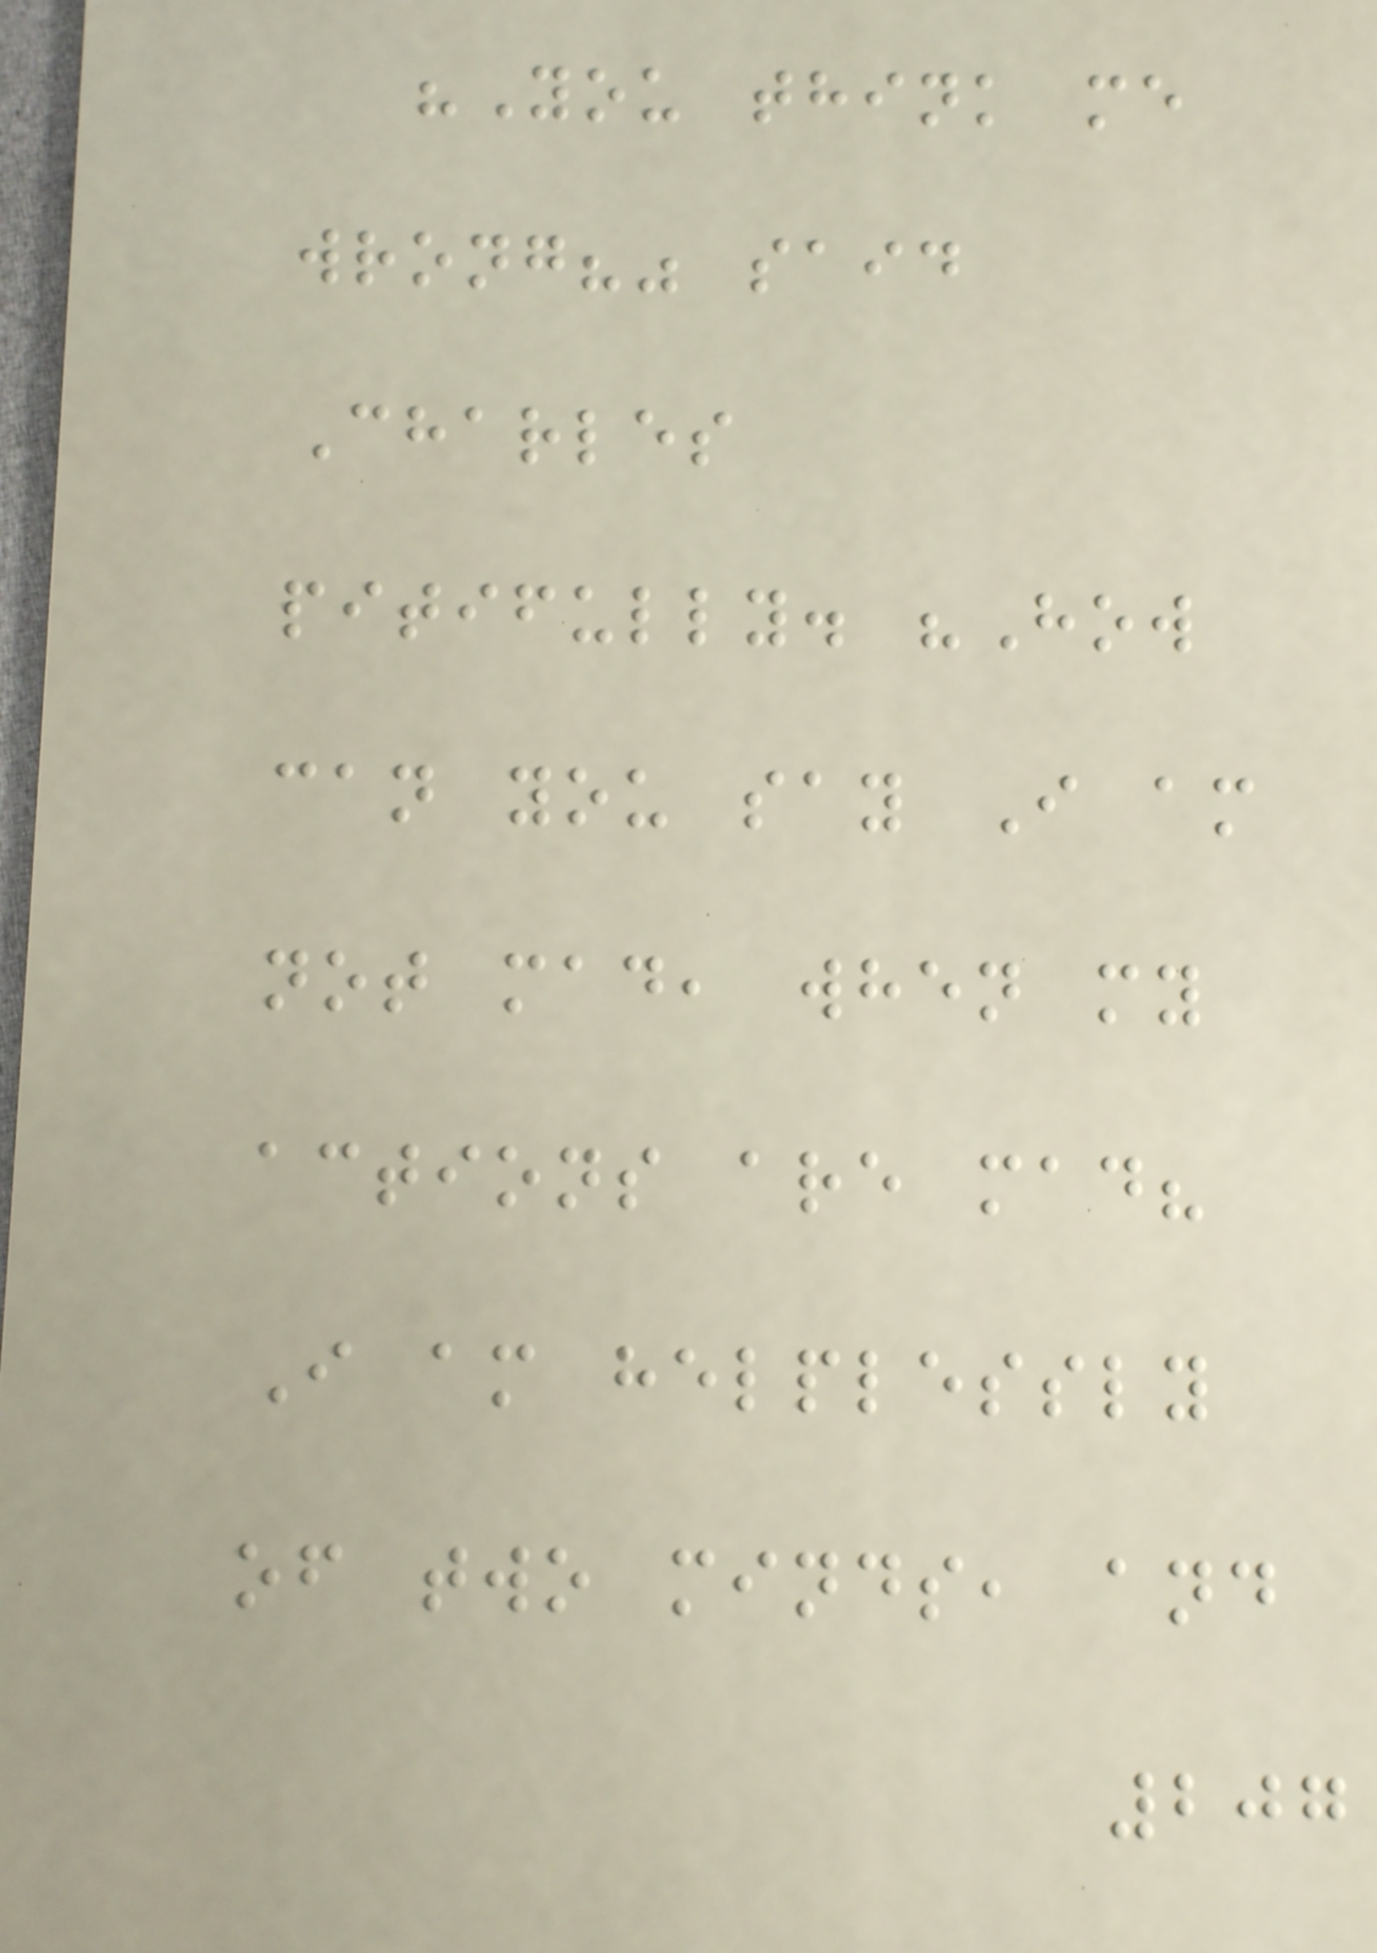"You think me
wrong?" said
Charles
pitifully. "How
can you say I am
not mad, when my
actions are mad?
I am helplessly
of two minds, and
207
